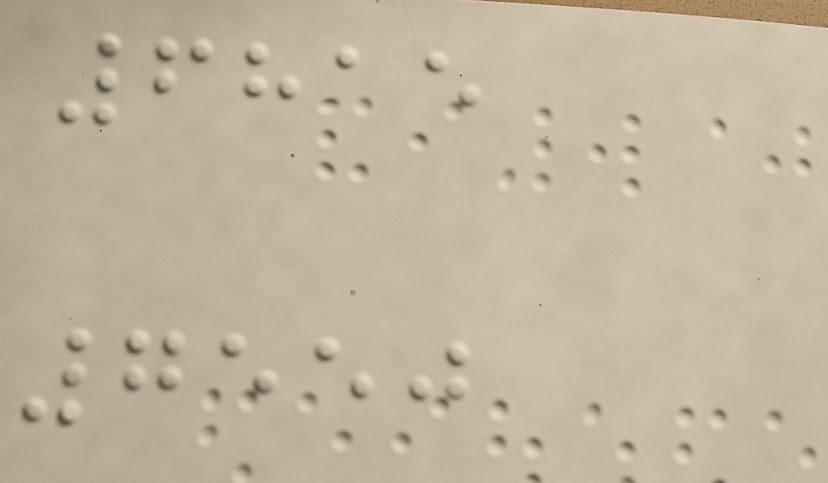6815
7550
